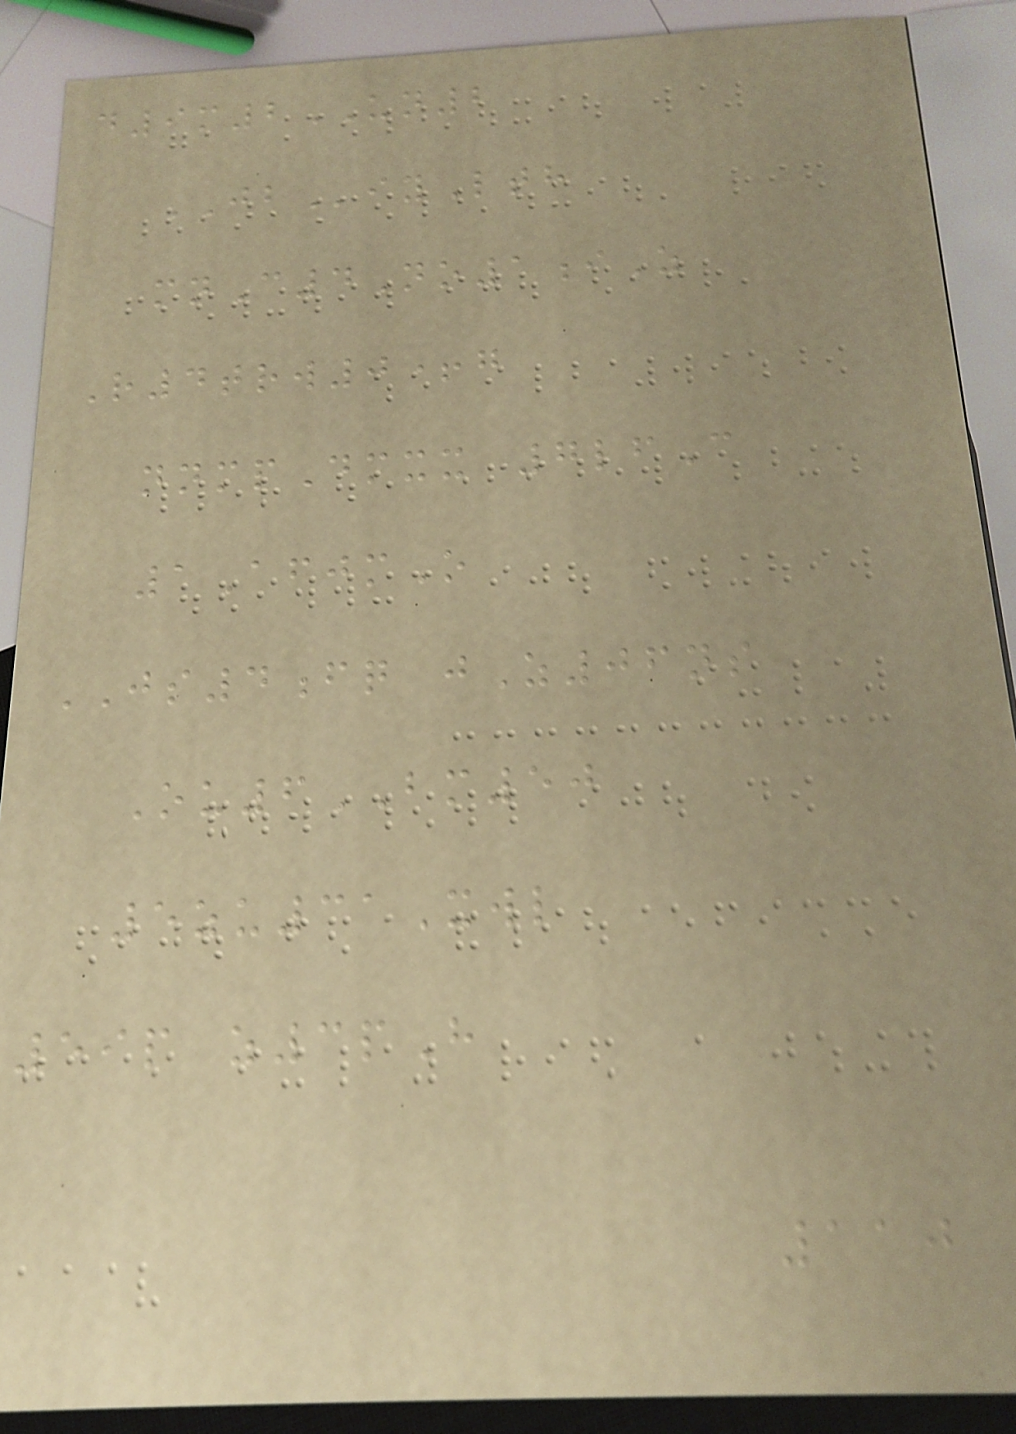d9m2UN2
JBiyLth
mnC4No1iZ
R4trw0+g
nnmpDmxx 7lfC
1AfjmO
JS4fq jZ06ns
Ou6BM50
5zu31Xwl
59p z3pH
110
